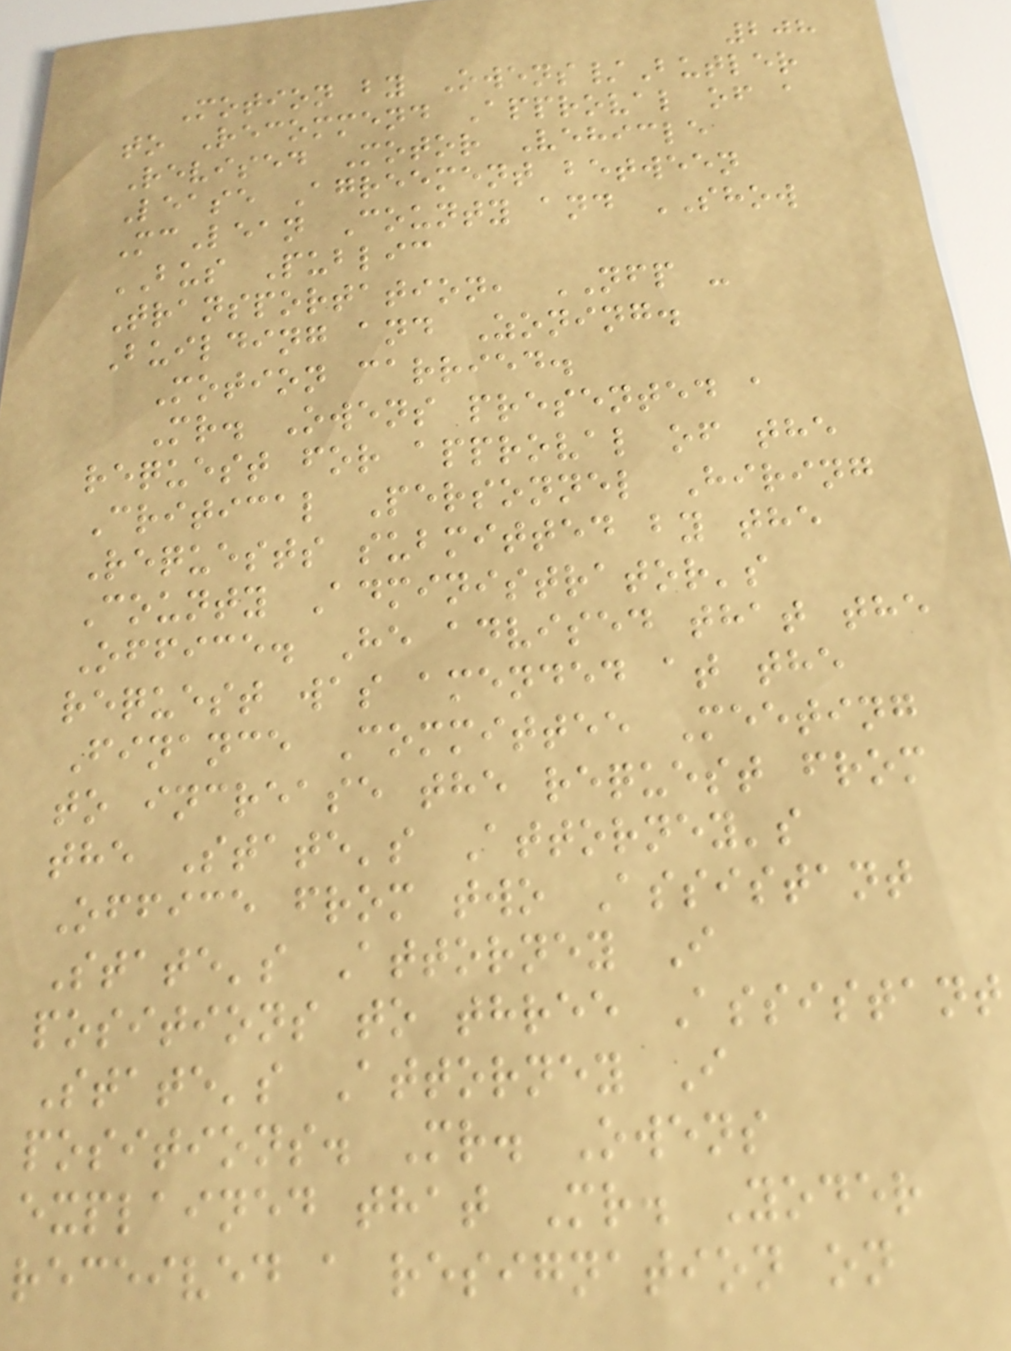208
Motion by Owens/Butler
to Recommend Approval of a
Revised Motor Vehicle
Lease Agreement between
McLean County and SHOW
BUS Public
Transportation, NFP -
Building and Zoning.
Motion carried.
Mr. Owens presented a
request for approval of the
Critical Personnel Hiring
Requests submitted by the
County Administrator's
Office. He advised that the
request was amended at the
Finance Committee Meeting
to increase the request from
the State's Attorney's
Office from two Assistant
State's Attorney I
positions to three Assistant
State's Attorney I
positions. Mr. Owens
explained that Mr. Yoder
received a resignation on
